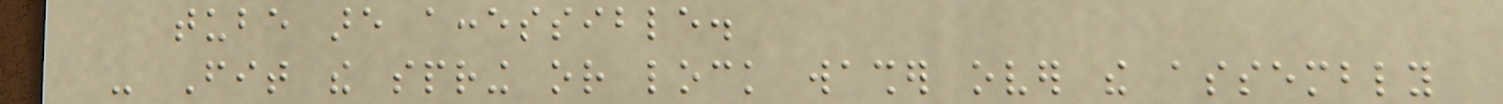tube are accessible.
- Fit the spring or lock washer over the assembly
